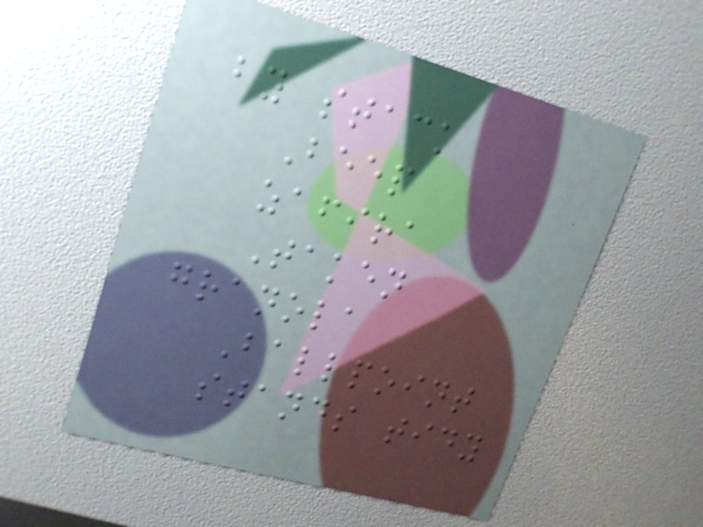by stack
Beep
zafira
Taken
granola
Ballpoint
stands tidy
